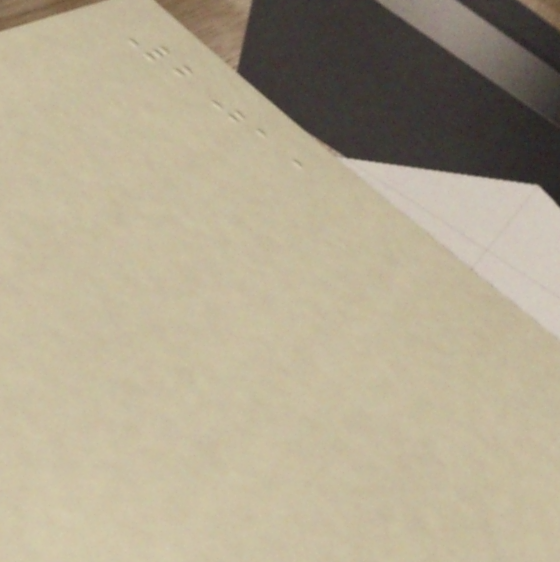2011
